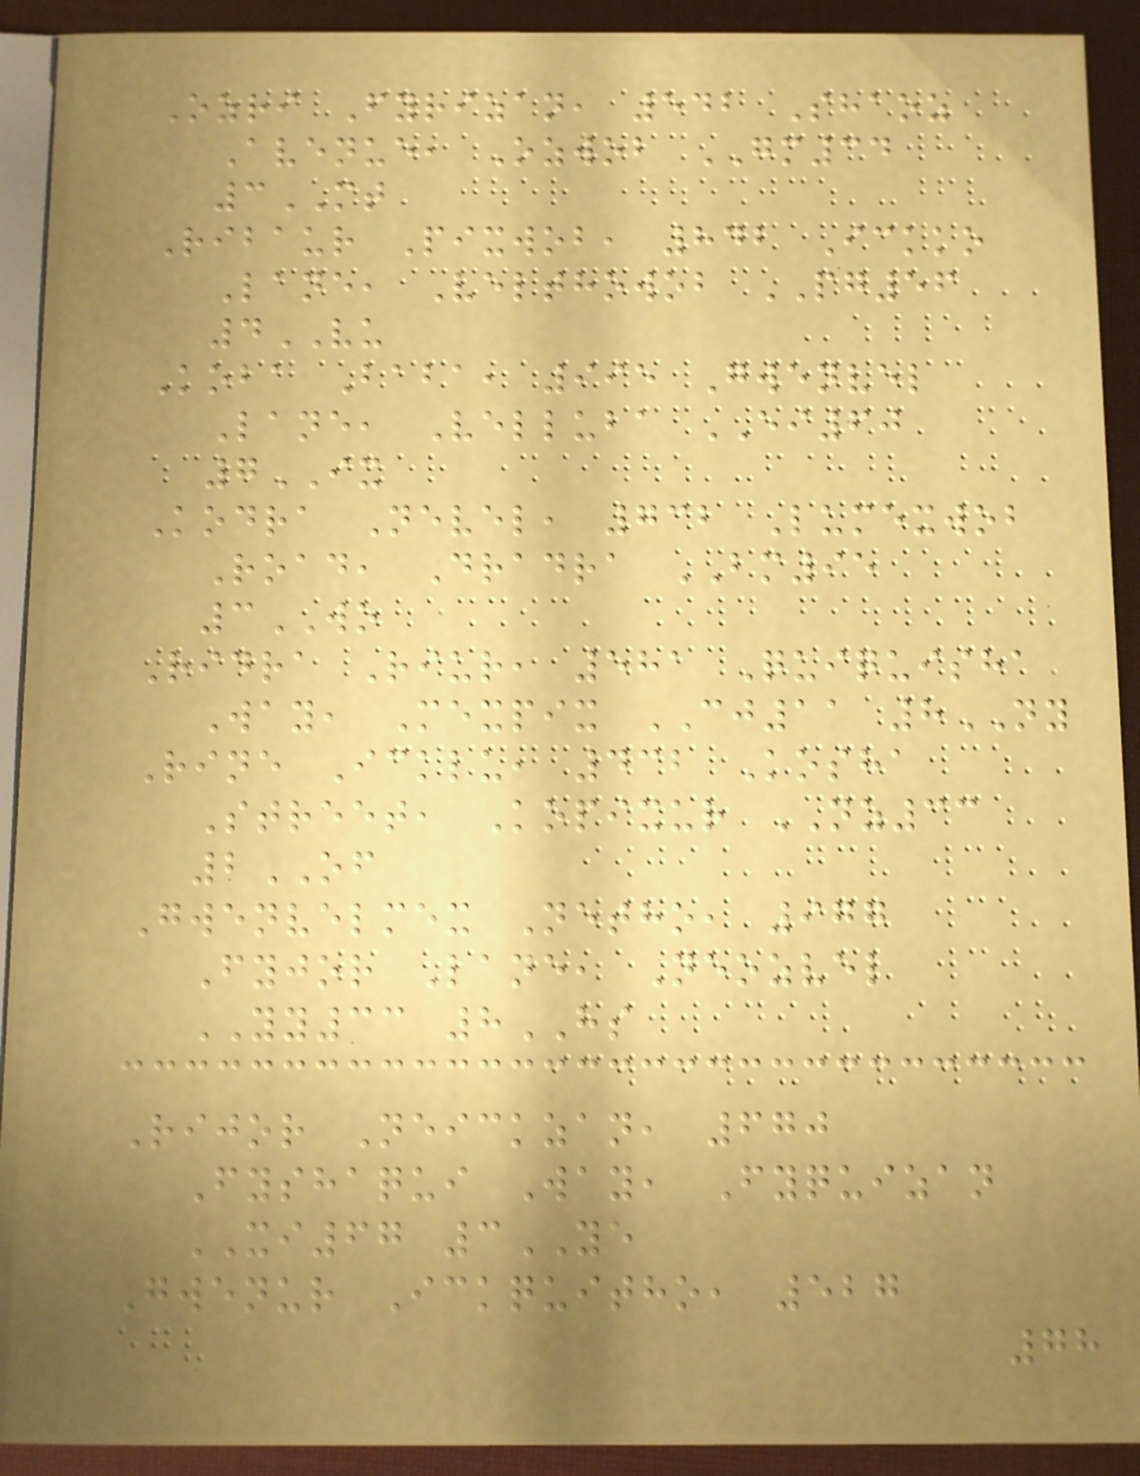Ozri Fyrizan, 542 Shaoz
Avenue, Ozwob GM34
3MT
Ribaur Pixwob, 842 Ickko
Lane, Velthowob PG56
4VU
Koba Baba, 995 Gwenvel
Lane, Velluba EI60
7IX
Kodra Nevel, 732 Lumexwob
Road, Dradra BM95
3WO
Ridra Riur, 581 Quiquisha
Way, Mexpix CJ11 8NY
Rine Icklu, 432 Kosha
Street, Kopixur NZ33
2OF
Gwenvelmex Netho, 977
Fyjor Lane, Neozvel
YY33 8HS
Rijor Neickzan, 670
Fyshaqui Way, Fyquizan
XI67 3YE
Gwenur Ickquitho, 527
78
